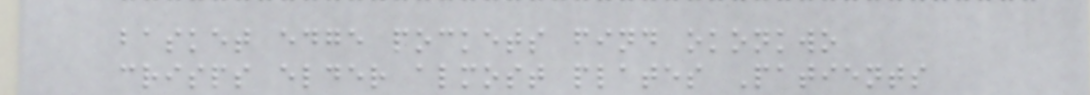basket edge pockets find okonkwo
crisps elder almost plates Patients
